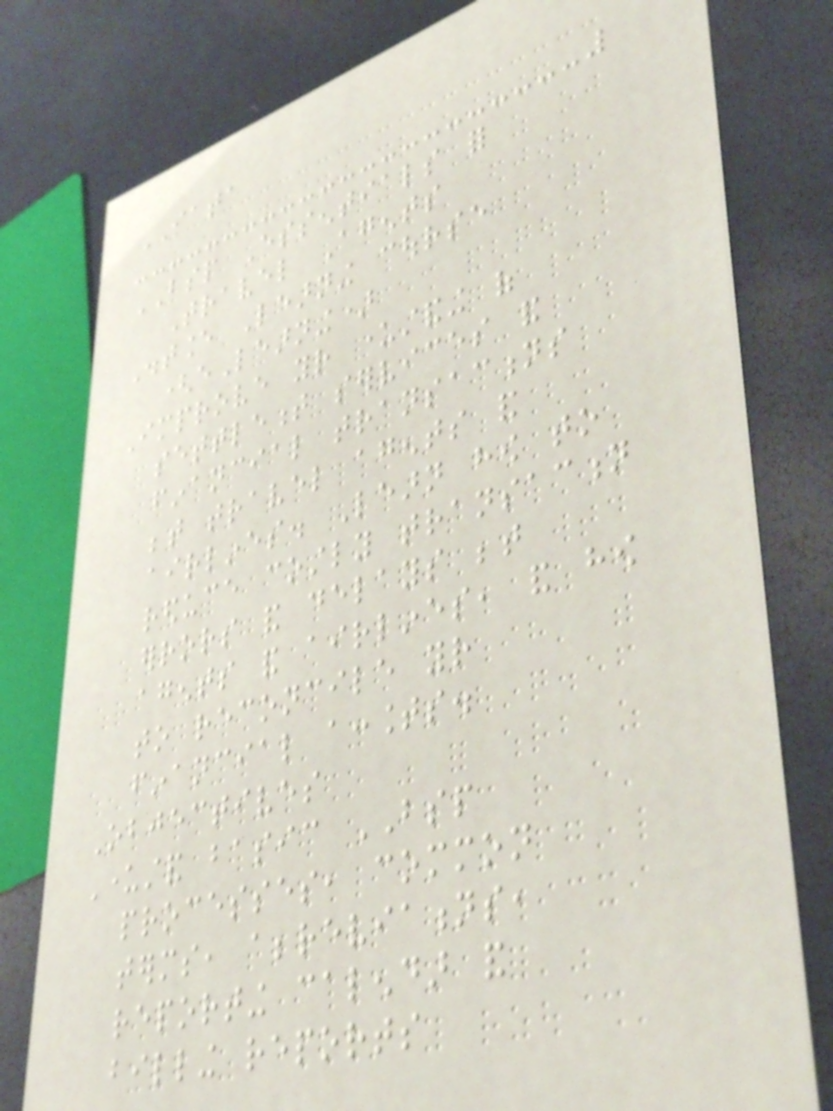IATA
BSP Essentials for
Travel Agents
Distance Learning course
(eLearning)
Improve your understanding of
settlement services and
financial transactions
between travel agents and
airlines. Learn how to
reduce costly transaction
errors and delays between
agents and airlines, and how
to reconcile your
financial accounts.
Objectives
Understand basic BSP
processes, common
terms, abbreviations,
reporting calendar and
billing reports
